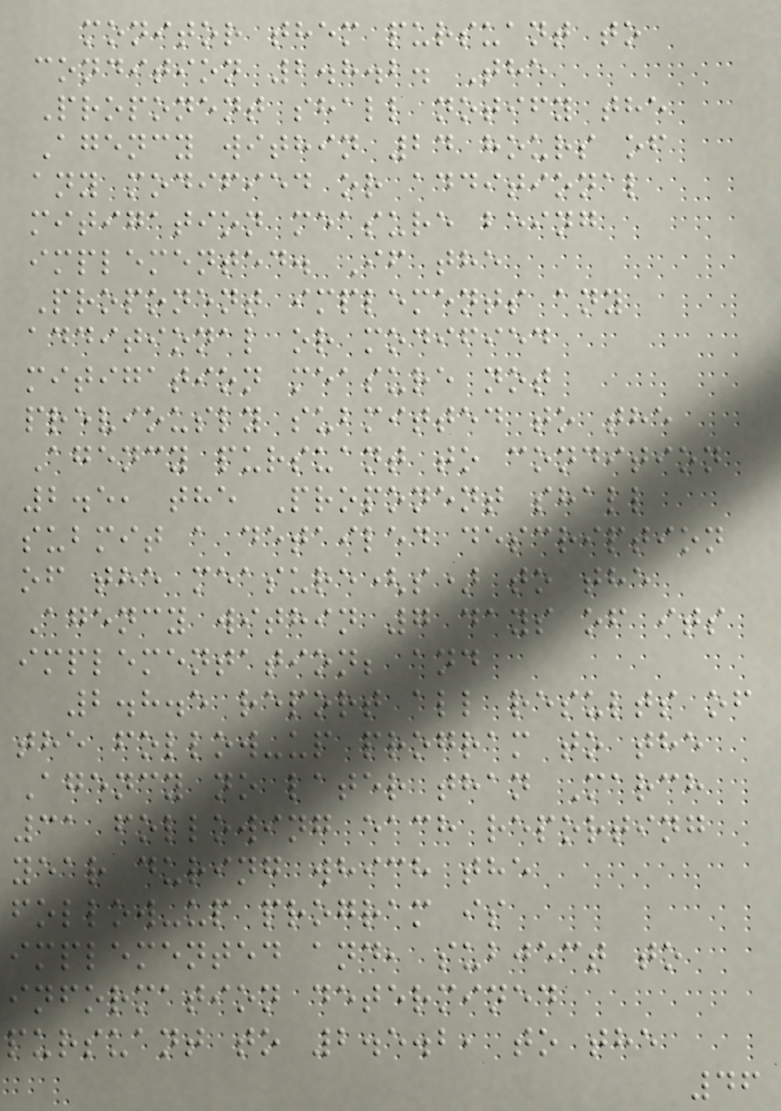monitor them pursuant to
condition 2.8.2. The
Proponent shall notify the
Agency within 24 hours of
any modified or additional
mitigation measure being
implemented. If the
Proponent implements any
additional or modified
mitigation measure not
previously submitted to the
Agency pursuant to condition
2.5, the Proponent shall
submit a detailed description
of the measure(s) to the
Agency within 7 days of its
implementation; and
2.8.5 report all results of
the follow-up program to the
Agency no later than March
31 following each reporting
year during which the
follow-up program is
implemented and, subject to
information determined
pursuant to 2.5.2, to the
46
